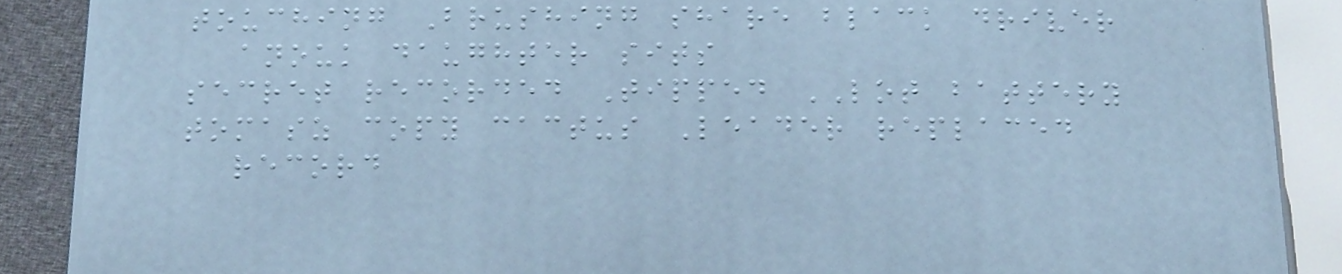touching Brushing share black driver
anouk daughter sits
secret recorded Tipped LOT battery
tomasz copy cactus Leader replaced
record
